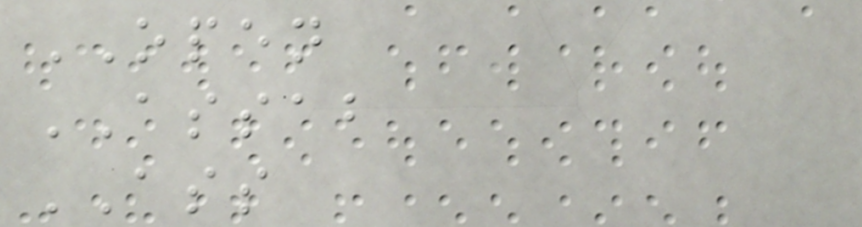OPEN
ASSAB
ASS
